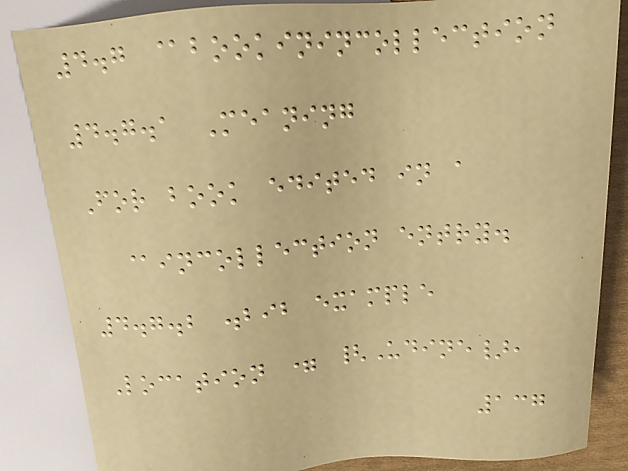4.7 @bookinincollection
4.7.1 Meaning
For book edited in a
@incollection entry.
4.7.2 .bib example
Location = {Udine},
137
